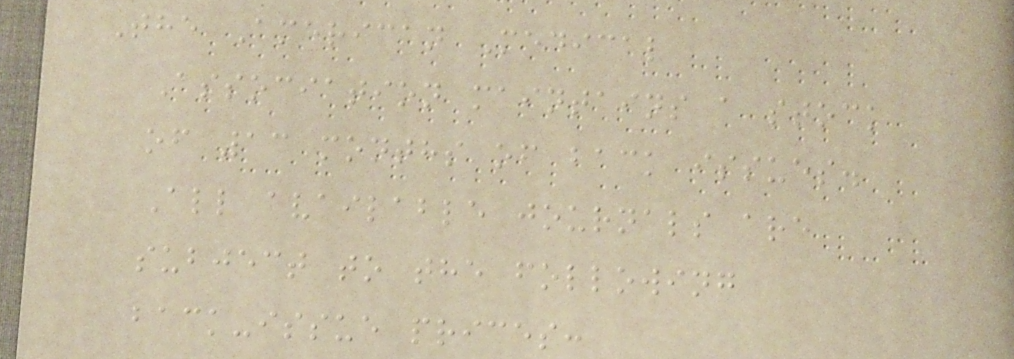The American Medical
Association maintains a stock
of 13 months of back issues.
All available journals are
subject to the following
back-issue prices:
